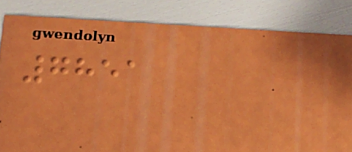7851
